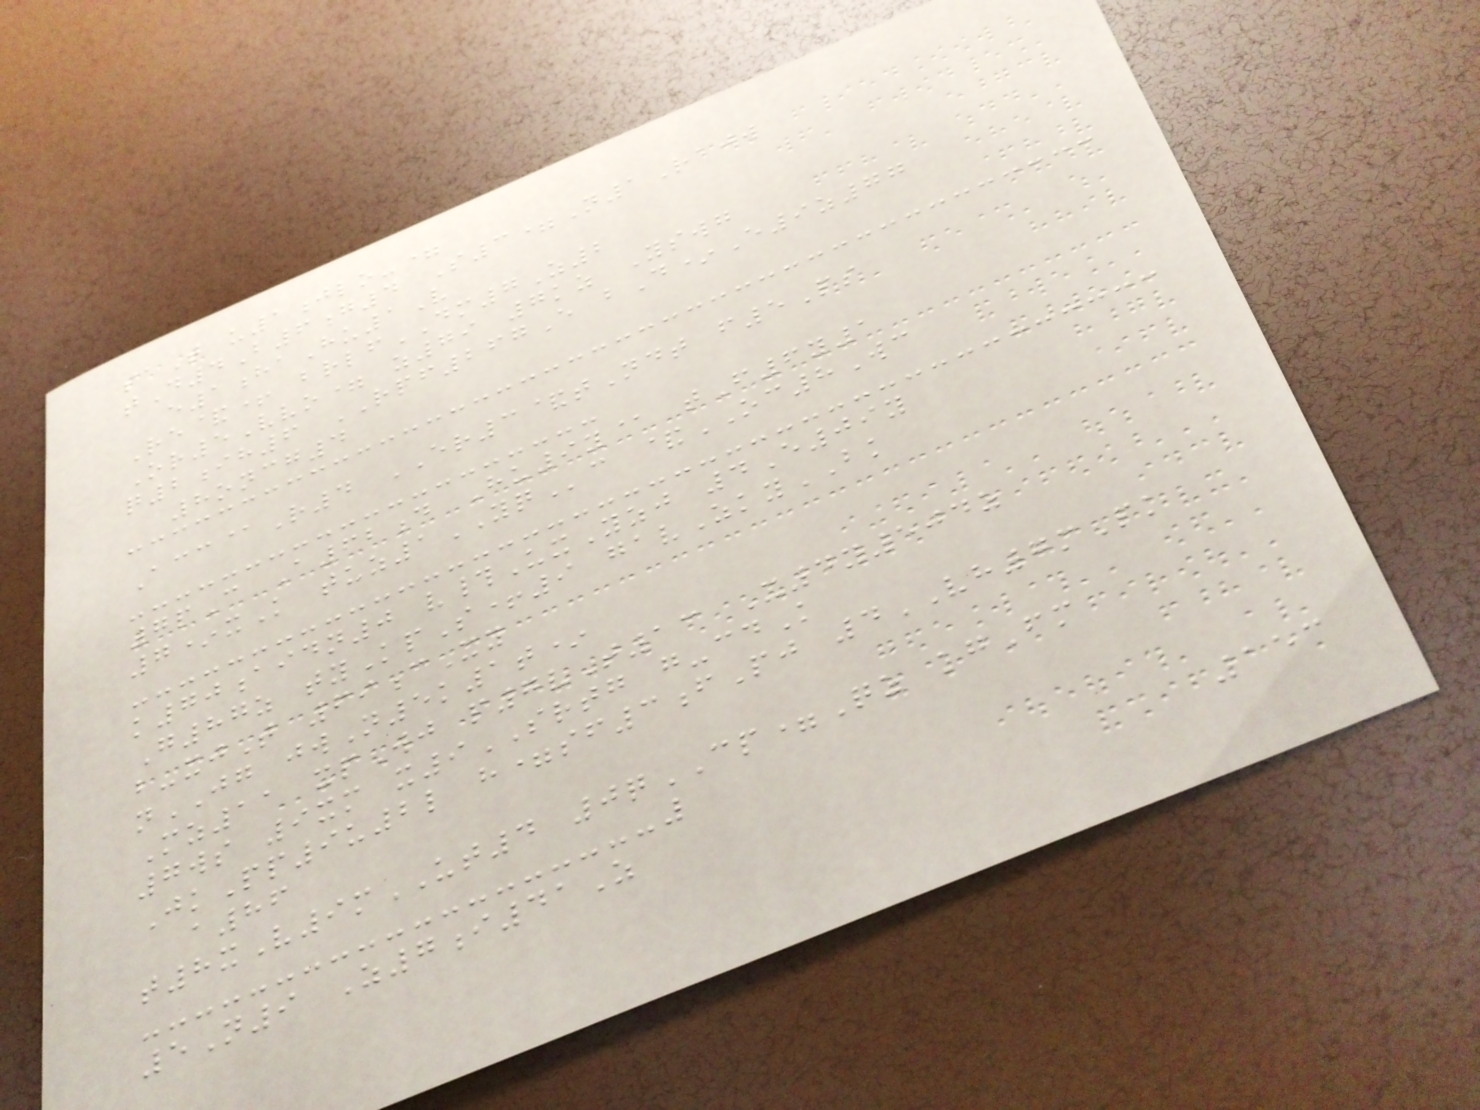saT u1jlo-=
tD4B6g4 S3=N1Rajw
e1haHu1V
Re&+ brlfDM7Z2
Or5Vvo= z79 7kz Yswg
q2ih6 RPF267E bD*E9z77
8oncg4
Acc@R4 ER3&tNdt f5Ps
7pC A62d Hu9y@ tF6y1
7*xK tuz1YQc &OC8Wc
k70aidn0 v#UxYzj 4E09y
G87z tyKpS+9 gavZkyBK
b-xjT 69cXy
nJG jwN5k1t*
Mz11 xpWj p7vT13 X4y504z
7ws 9xm x9SRTG g-cdK
JkPp9u2l h=sf3fPj 4VH7mPk
a86
t8xV9mUT4 0qCP=Qz kgFm
5N9 Z7i41Z
153
